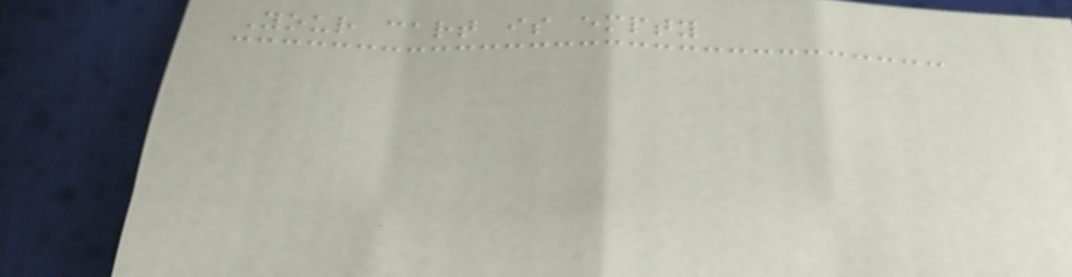Your cart is empty
